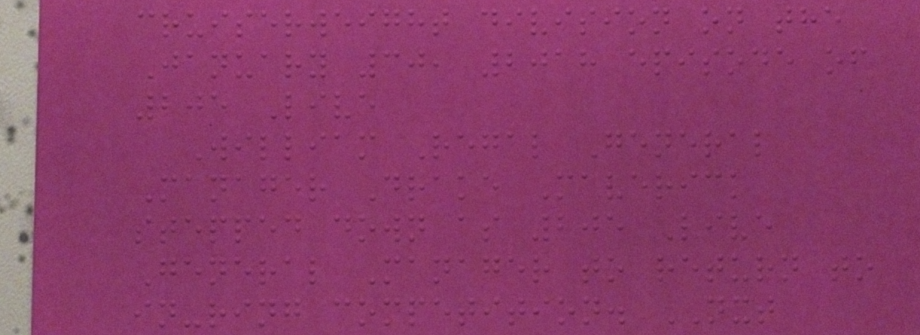cruiserweight division on the
January 30, 2018 episode of
205 Live
William Regal General
Manager Drake Maverick
stepped down as 205 Live
General Manager to return to
in-ring competition. NXT
